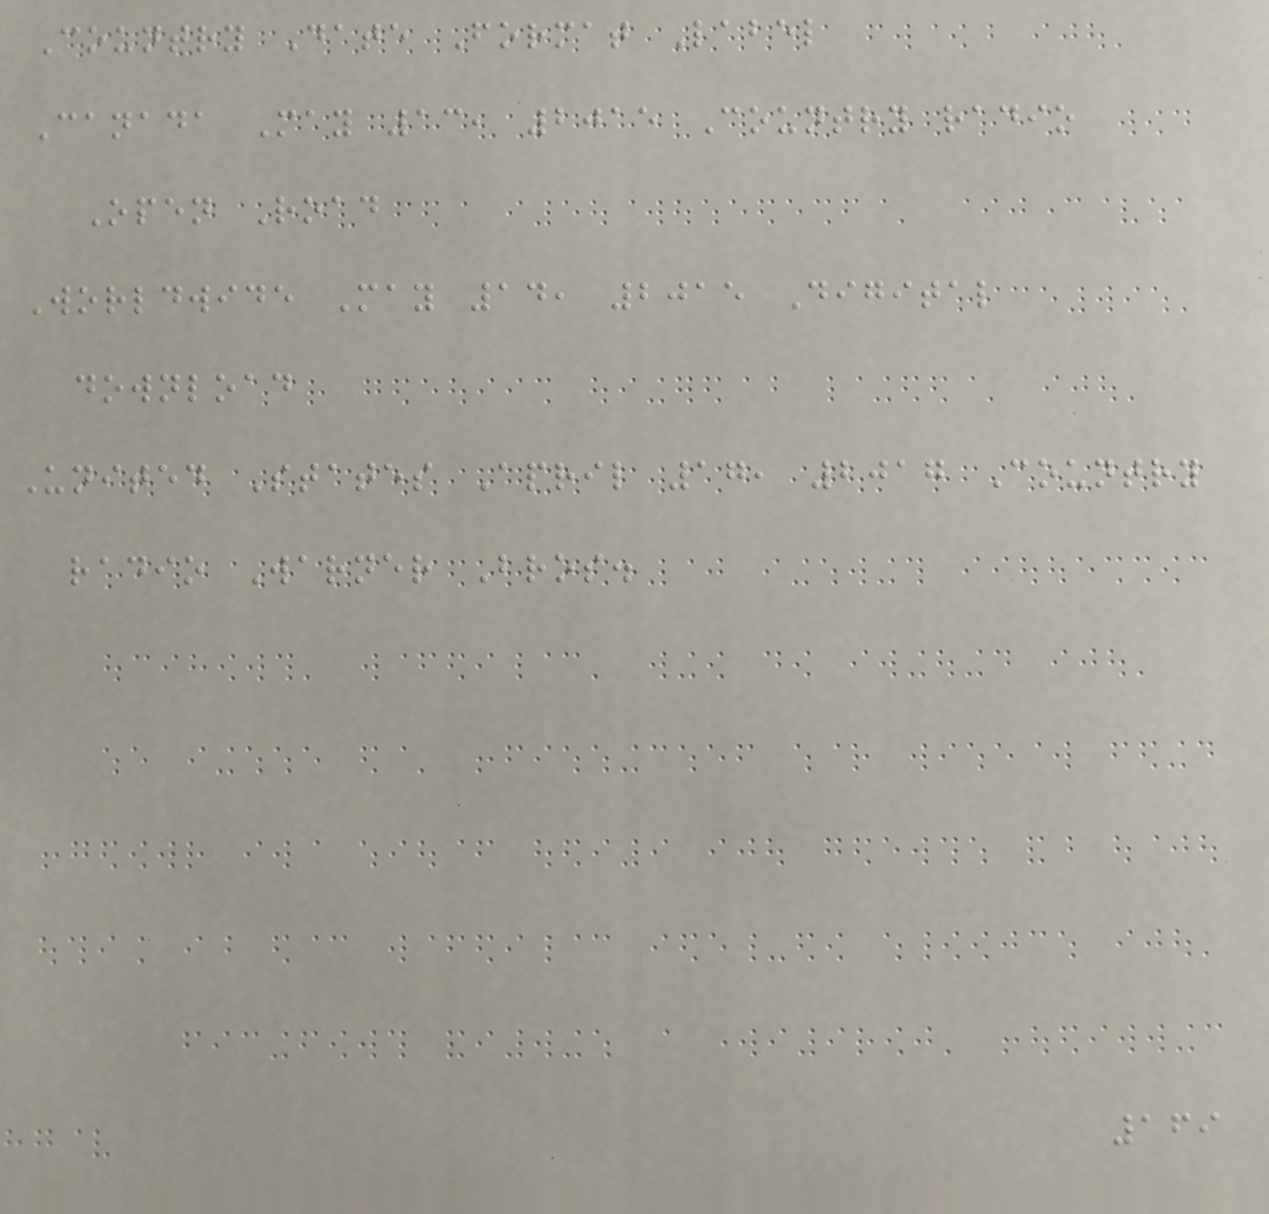Country Date Format Label
Canada May 13, 2015 Country radio
Open Road
Worldwide May 14, 2015 Digital
download
United States April 17, 2017 Country
radio Warner Bros.
169
